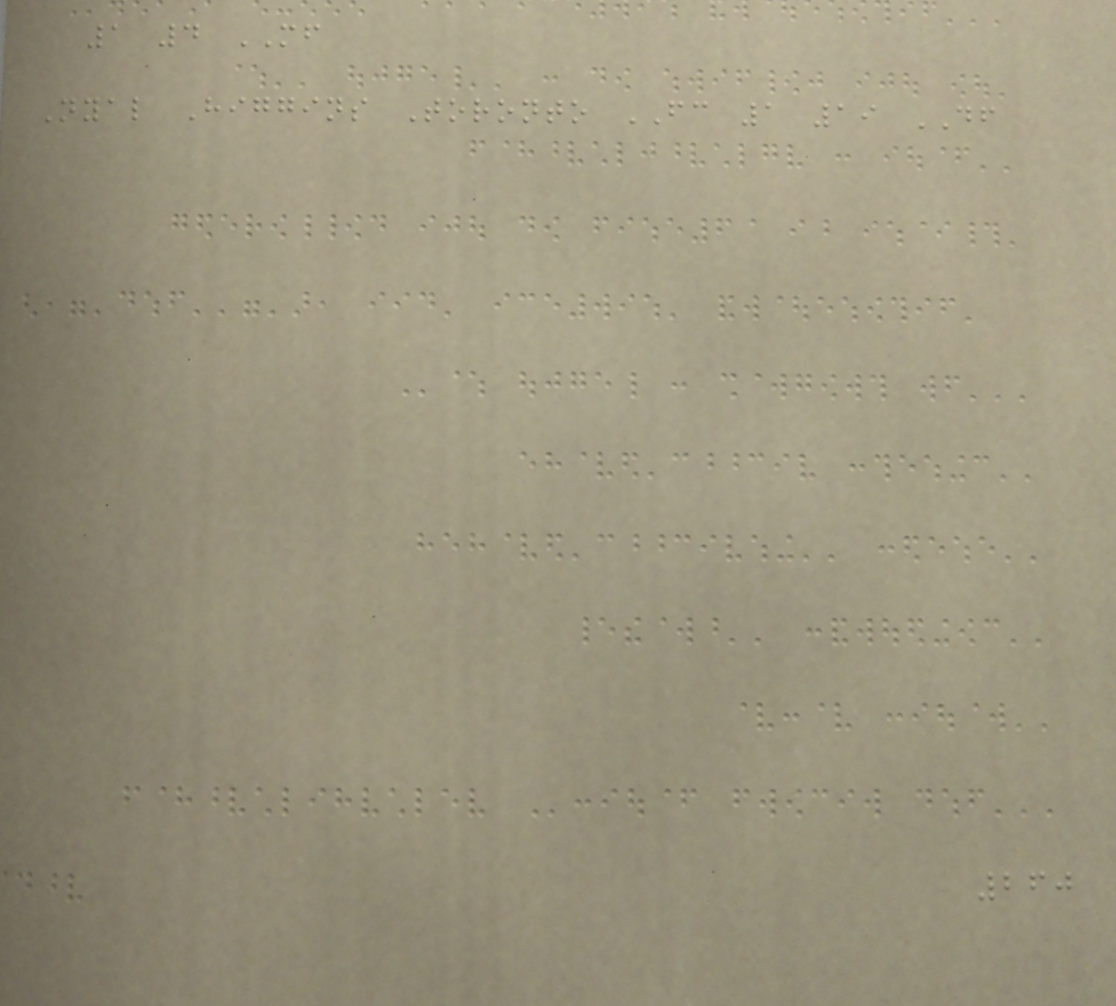1 4 MF
Nyal Higgins Toronto FC 1 19 DF
260
